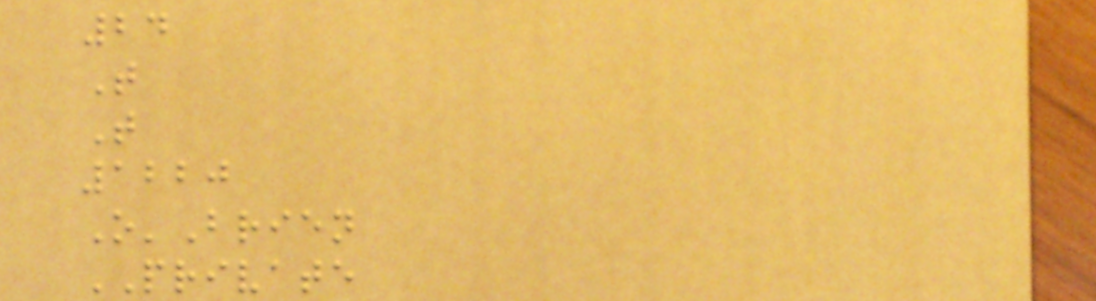24
T
T
1220
O'Brien
PRIVATE
